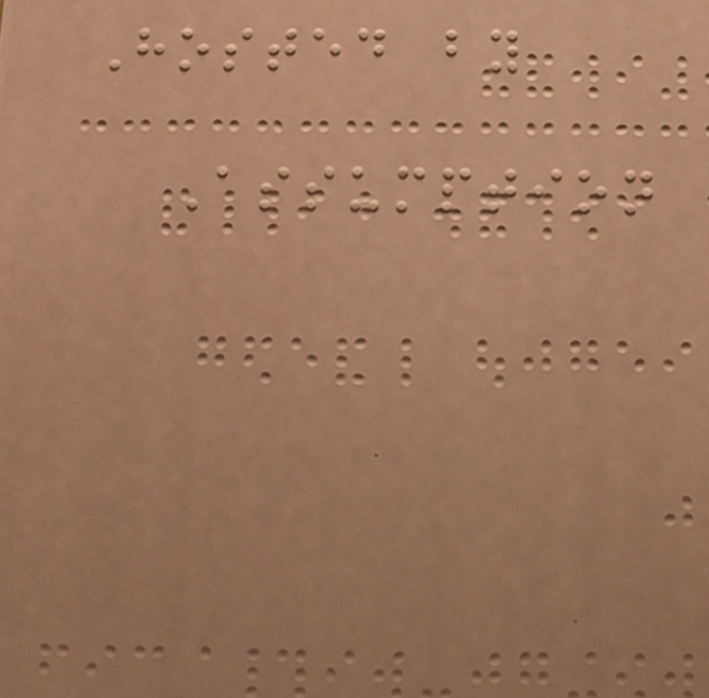Hosted by
Assumption
